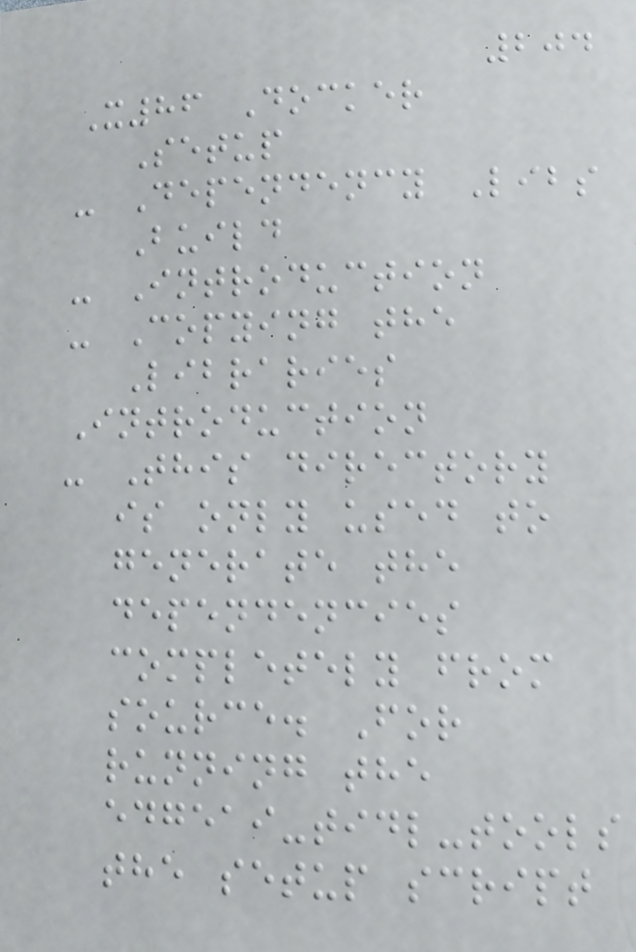204
X86 Docker
Setup
- Dependency Libs
Build
- Introduction
- Copying the
Libraries
Introduction
- This directory
is only used to
generate the
dependencies
completely from
source. For
running the
edgeai-tidl-tools
the setup script
